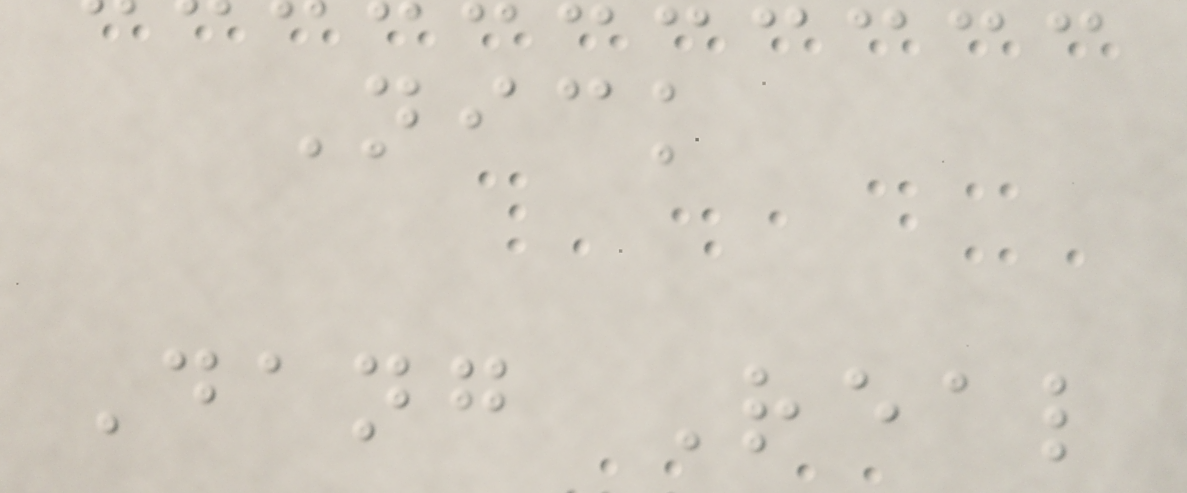Nick
Dang Real
